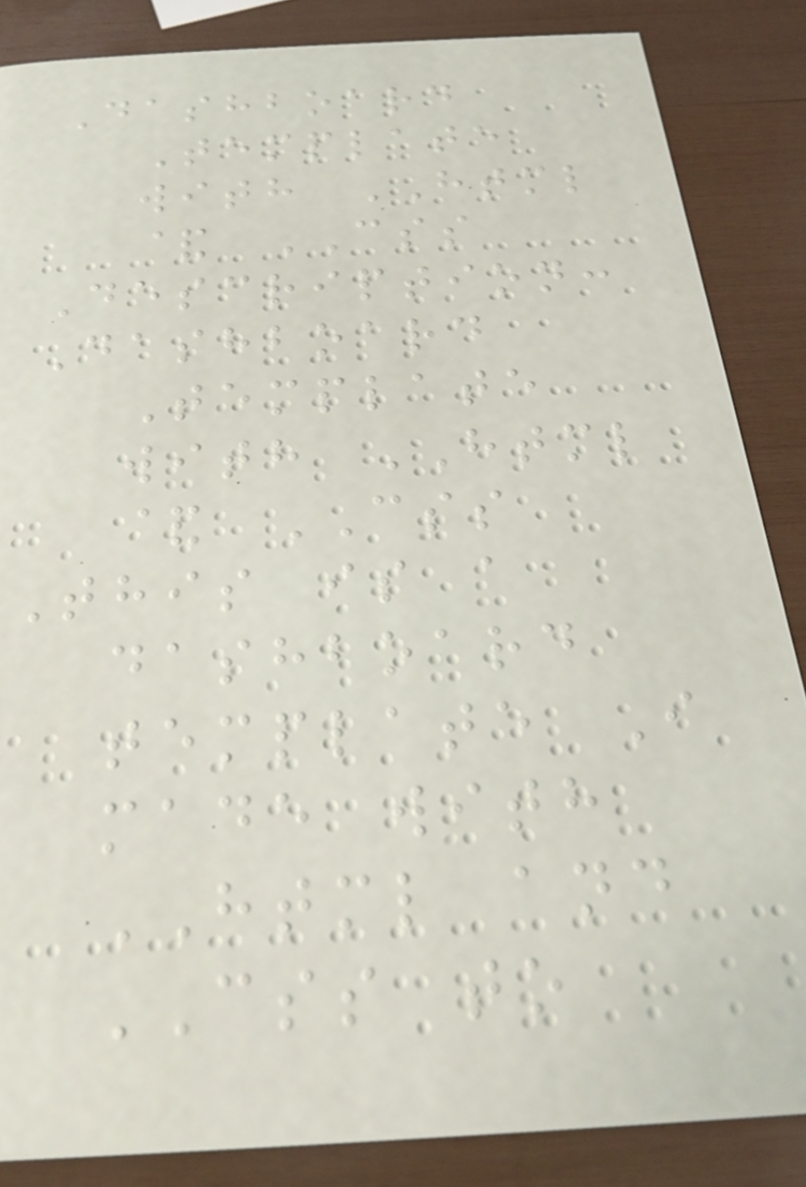Dashboard
Template
with HTML
& CSS
Description:
Dashboard
Template
with HTML
& CSS
This is a
dashboard
template I
made with
HTML and
CSS to
